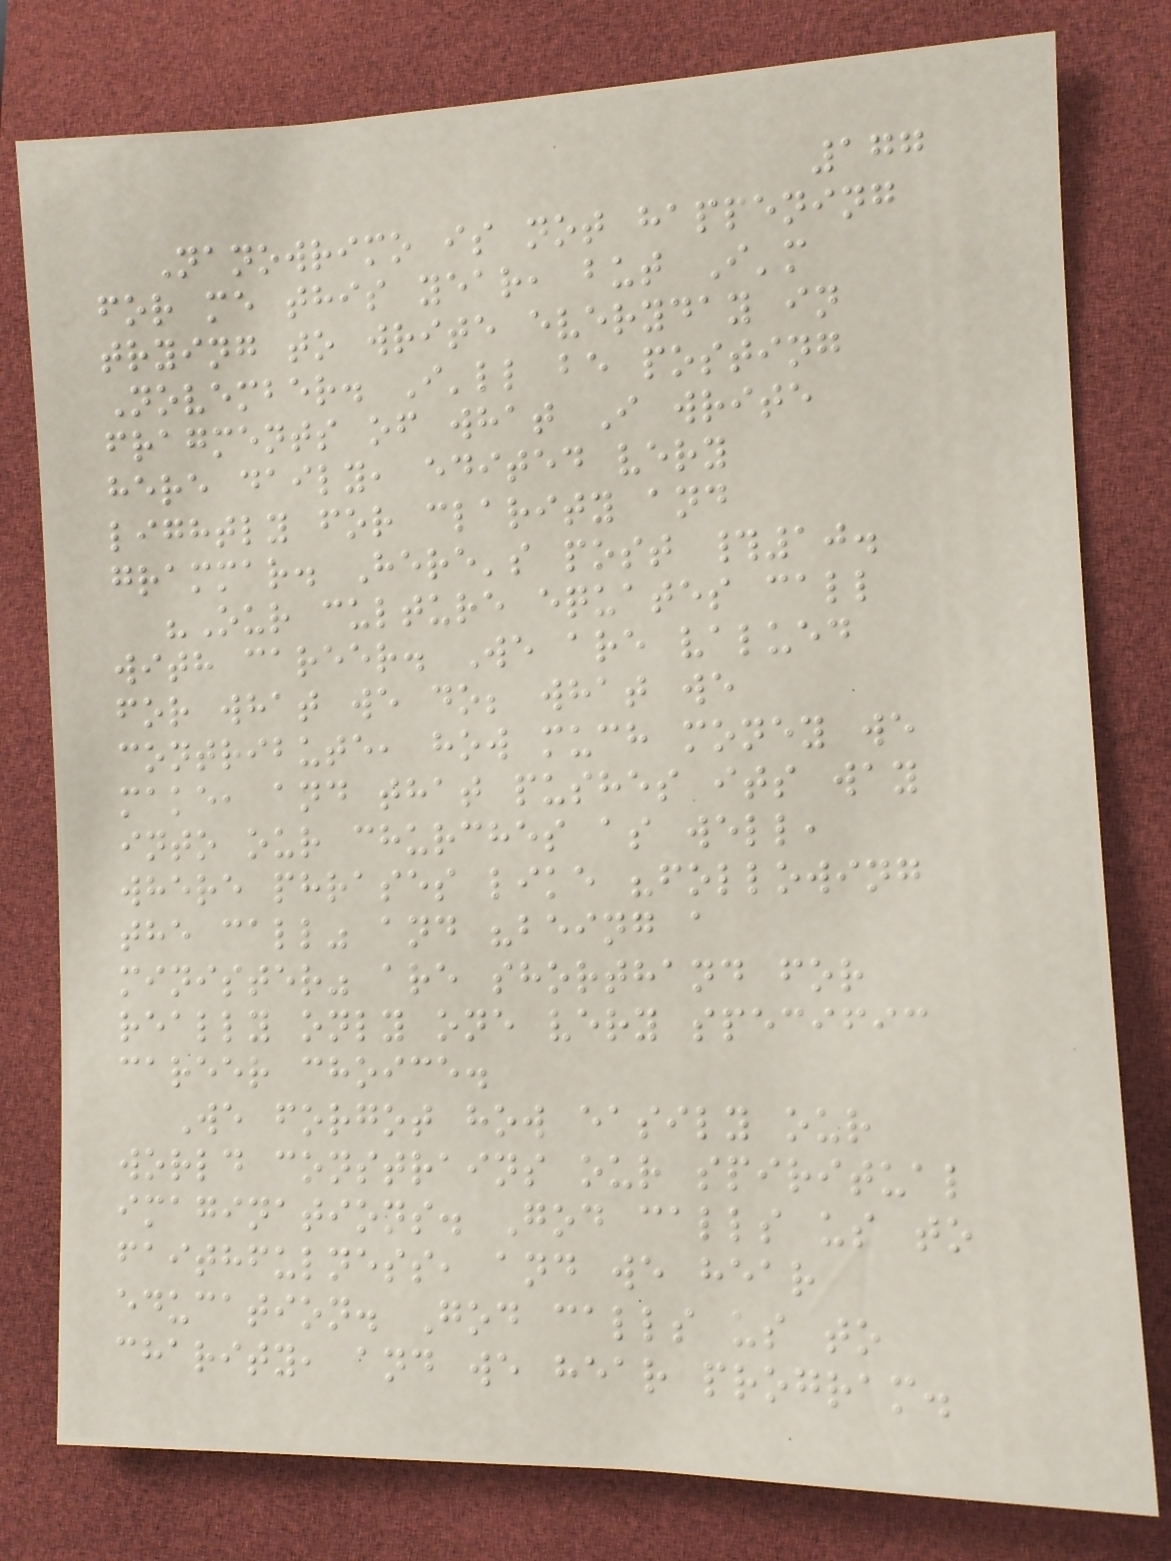177
Nanowrimo is not happening
for me this year, but I'm
trying to write everyday in
November. I'll be posting
fragments of what I write
here daily, edited very
lightly for clarity and
grammar. Here's post #10.
"Our culture equates call
with career. We are valued
for what we do; what we
contribute, how much money we
make, and that pushes its way
into our churches as well,
where phrases like "following
the call" and "being a
minister" are shorthand for
really only one very specific
career choice.
We forgot how easily our
world constrains our spiritual
imaginations. God calls us to
faithfulness, and we hear
education. God calls us to
charity, and we hear program.
